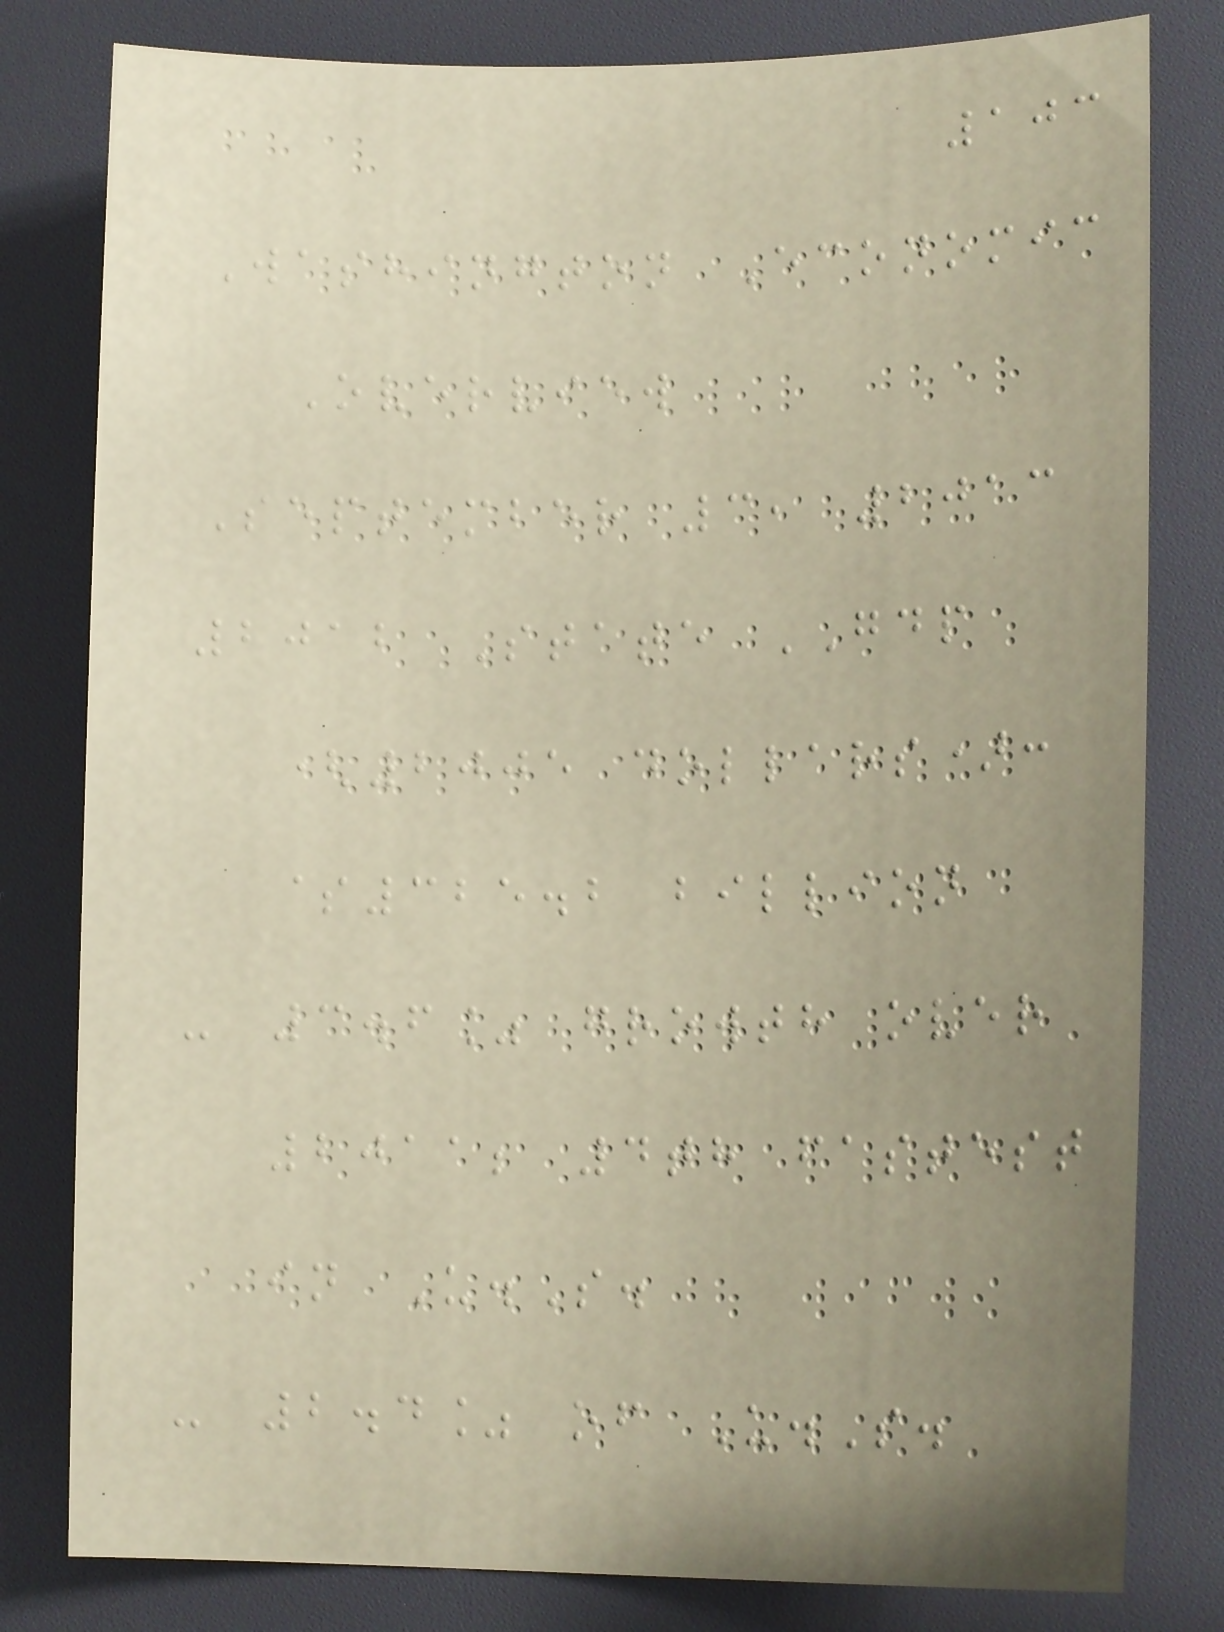103
Washington Economic
Overview
September 3, 2013
2012 State GDP
(2005 dollars):
$325.2 billion
- 3.6% growth over
2011; 4th fastest
in U.S.
- 2.4% of U.S.
